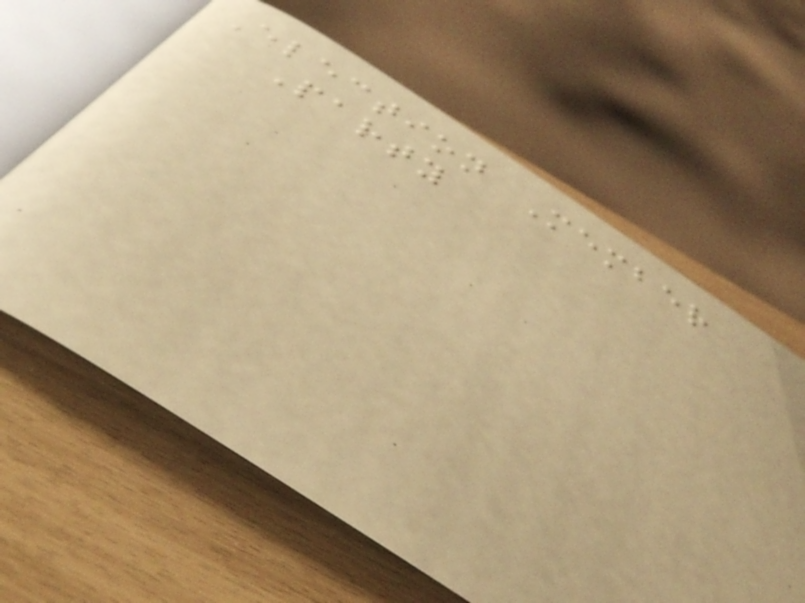Election Member
Party
